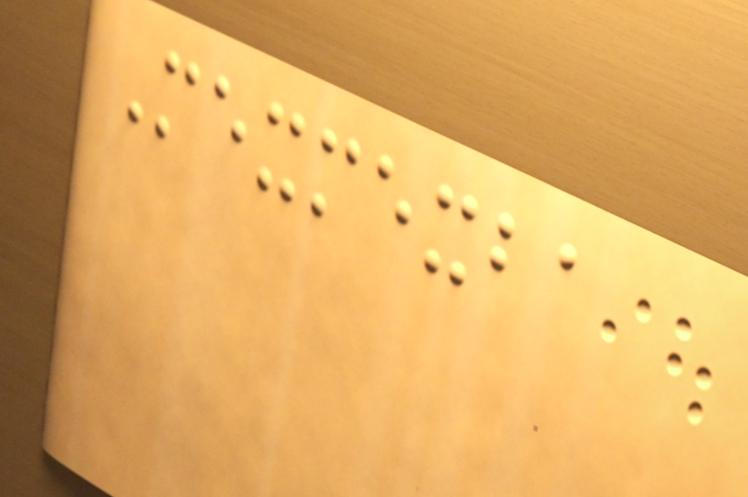Mexmexba
